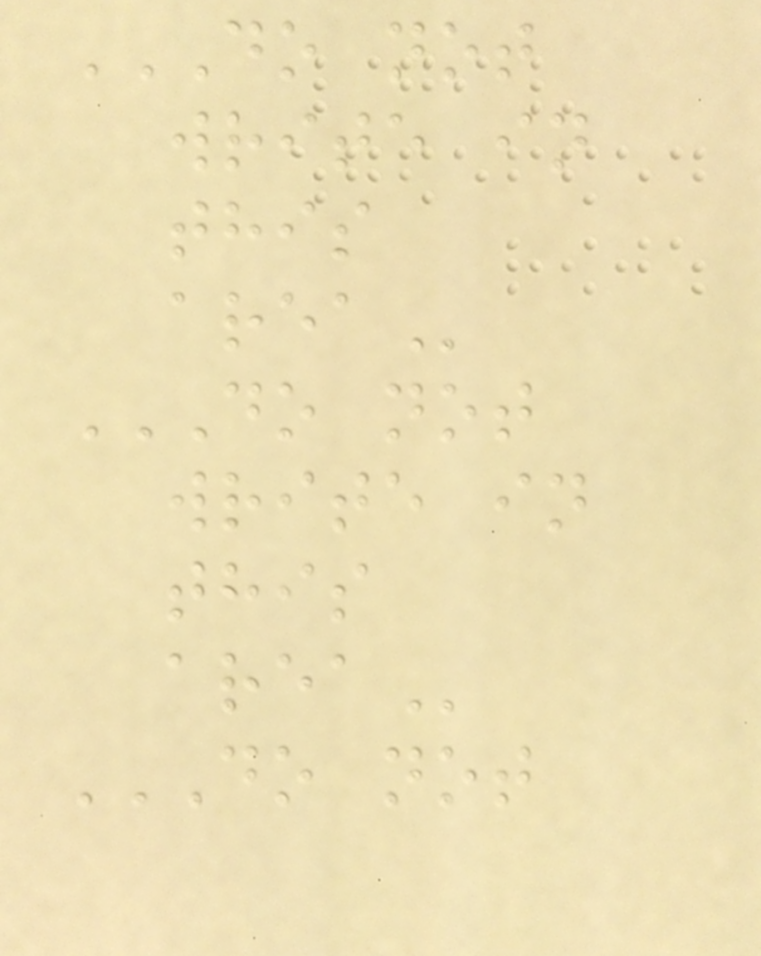DO NOT
WRITE IN
THIS
AREA
DO NOT
WRITE IN
THIS
AREA
DO NOT
